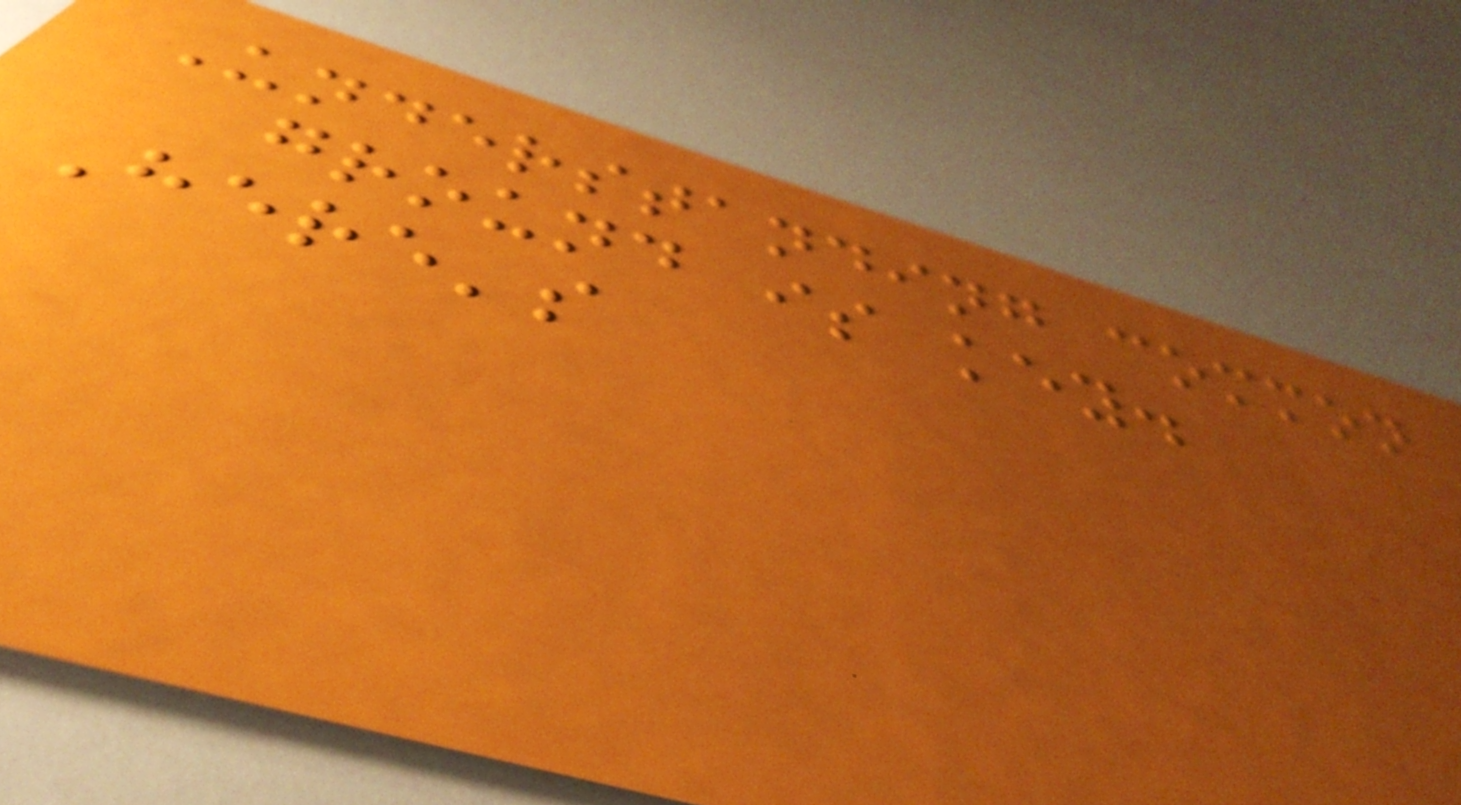Understanding common
ground is key.
Here's
